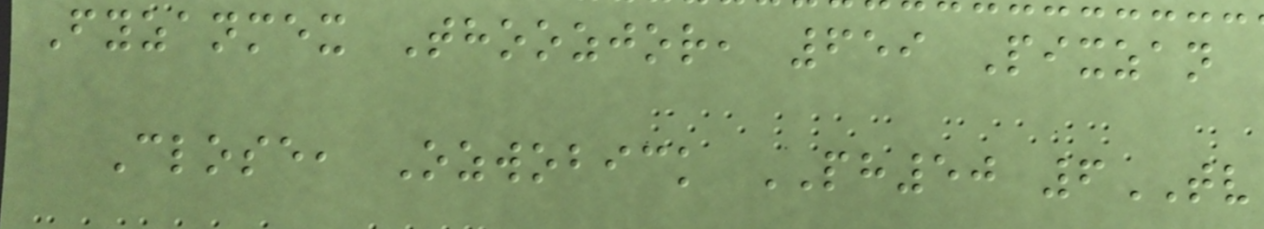Fyzanmex Thoozjor, 659 Pixzan
Close, Ozwobick PH50 6TV
